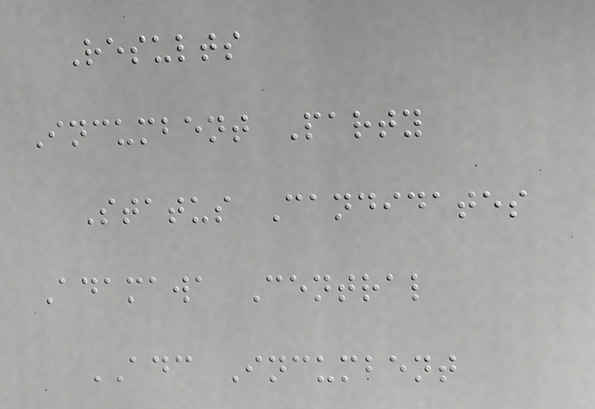Results
Incumbent Party
Status Candidates
Adamawa Central
ADC Incumbent
